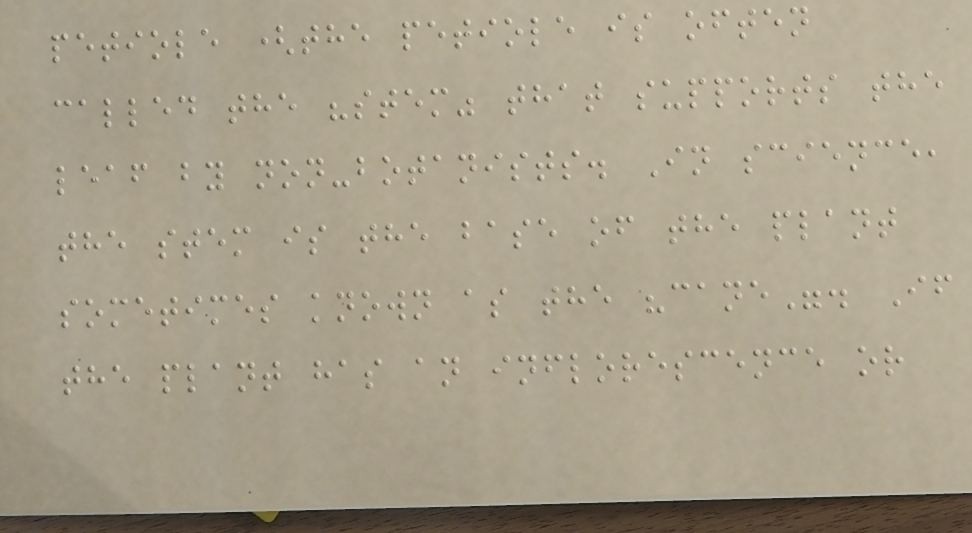petiole (the petiole is often
called the "stem" that supports the
leaf by non-botanists. In science,
the stem is the base of the plant
sometimes known as the "cane". If
the plant has an inflorescence or
